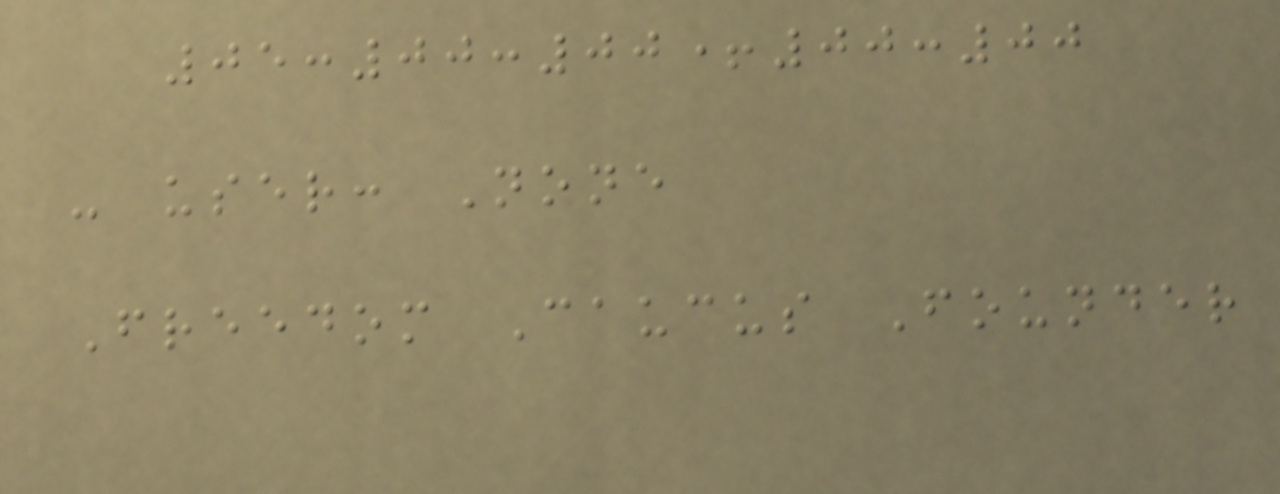05:00:00+00:00
- user: None
Freedom Caucus Founder
